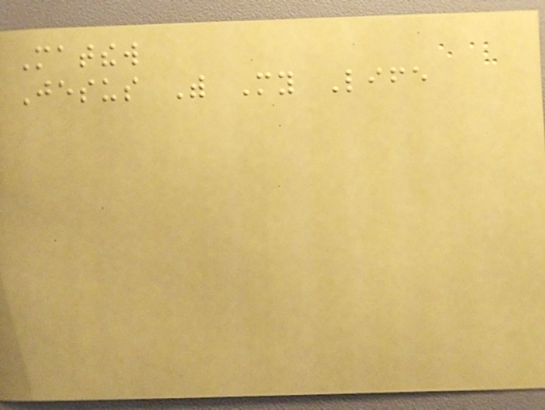Matthew
Jesus With My Life
